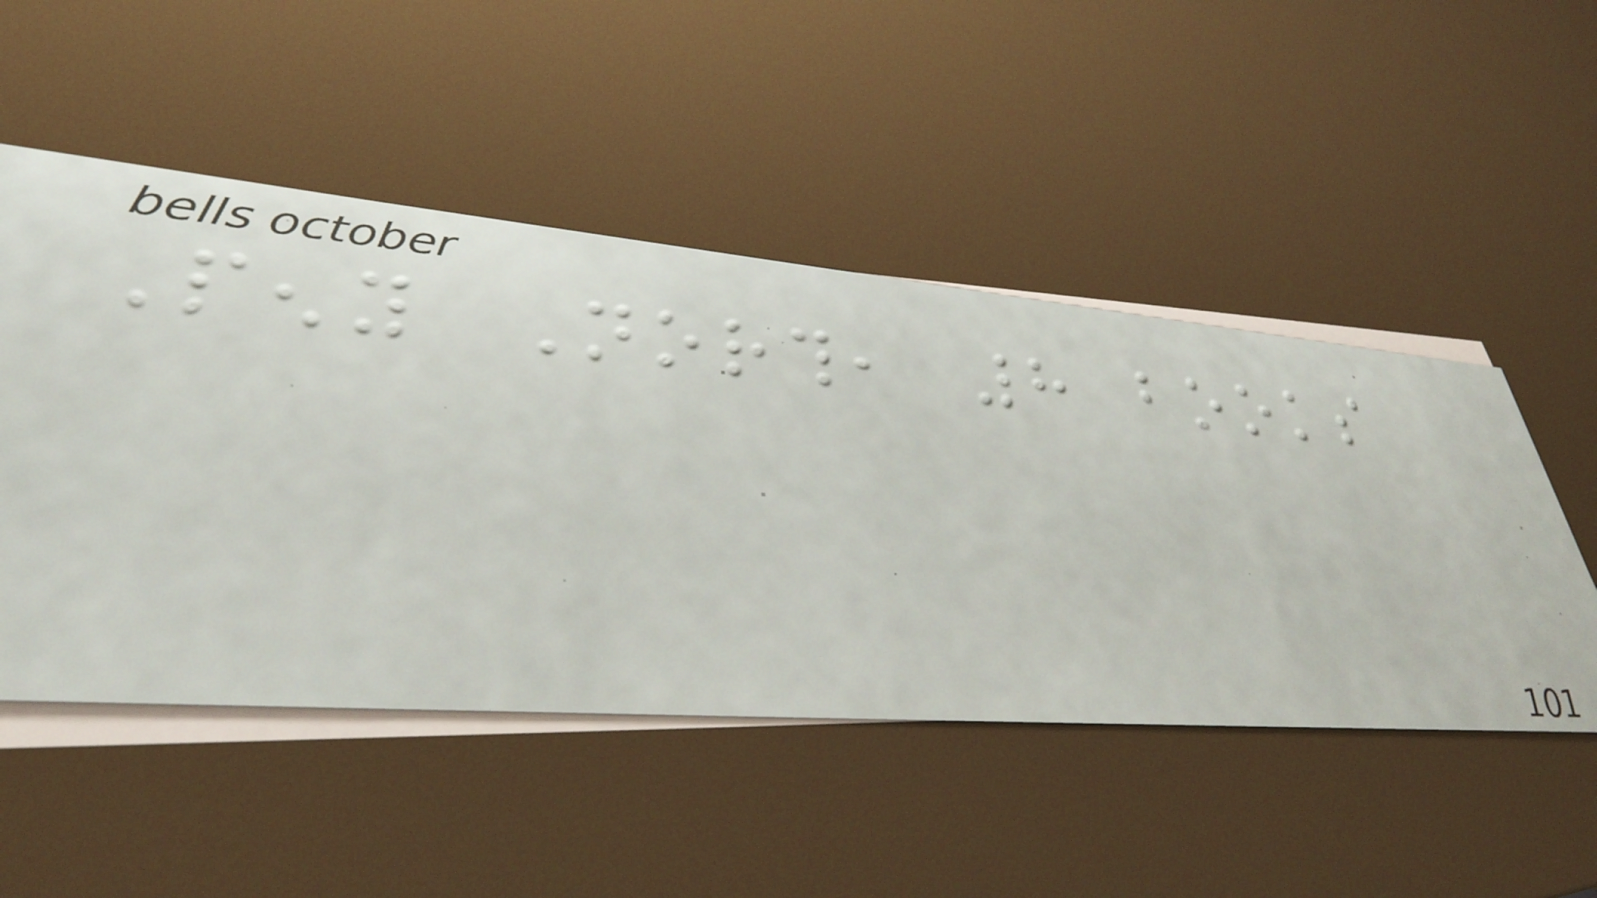Peny North, 8 books
